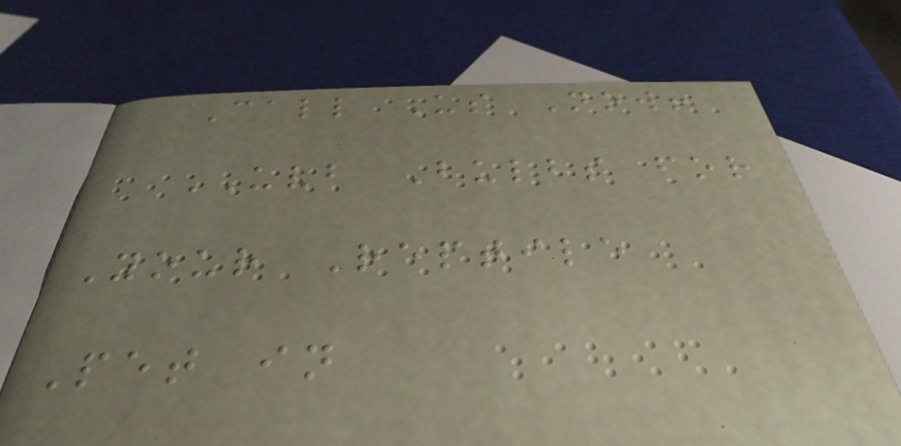Call Us Now!
UVB Bulbs for
Your Reptile
Pet in
